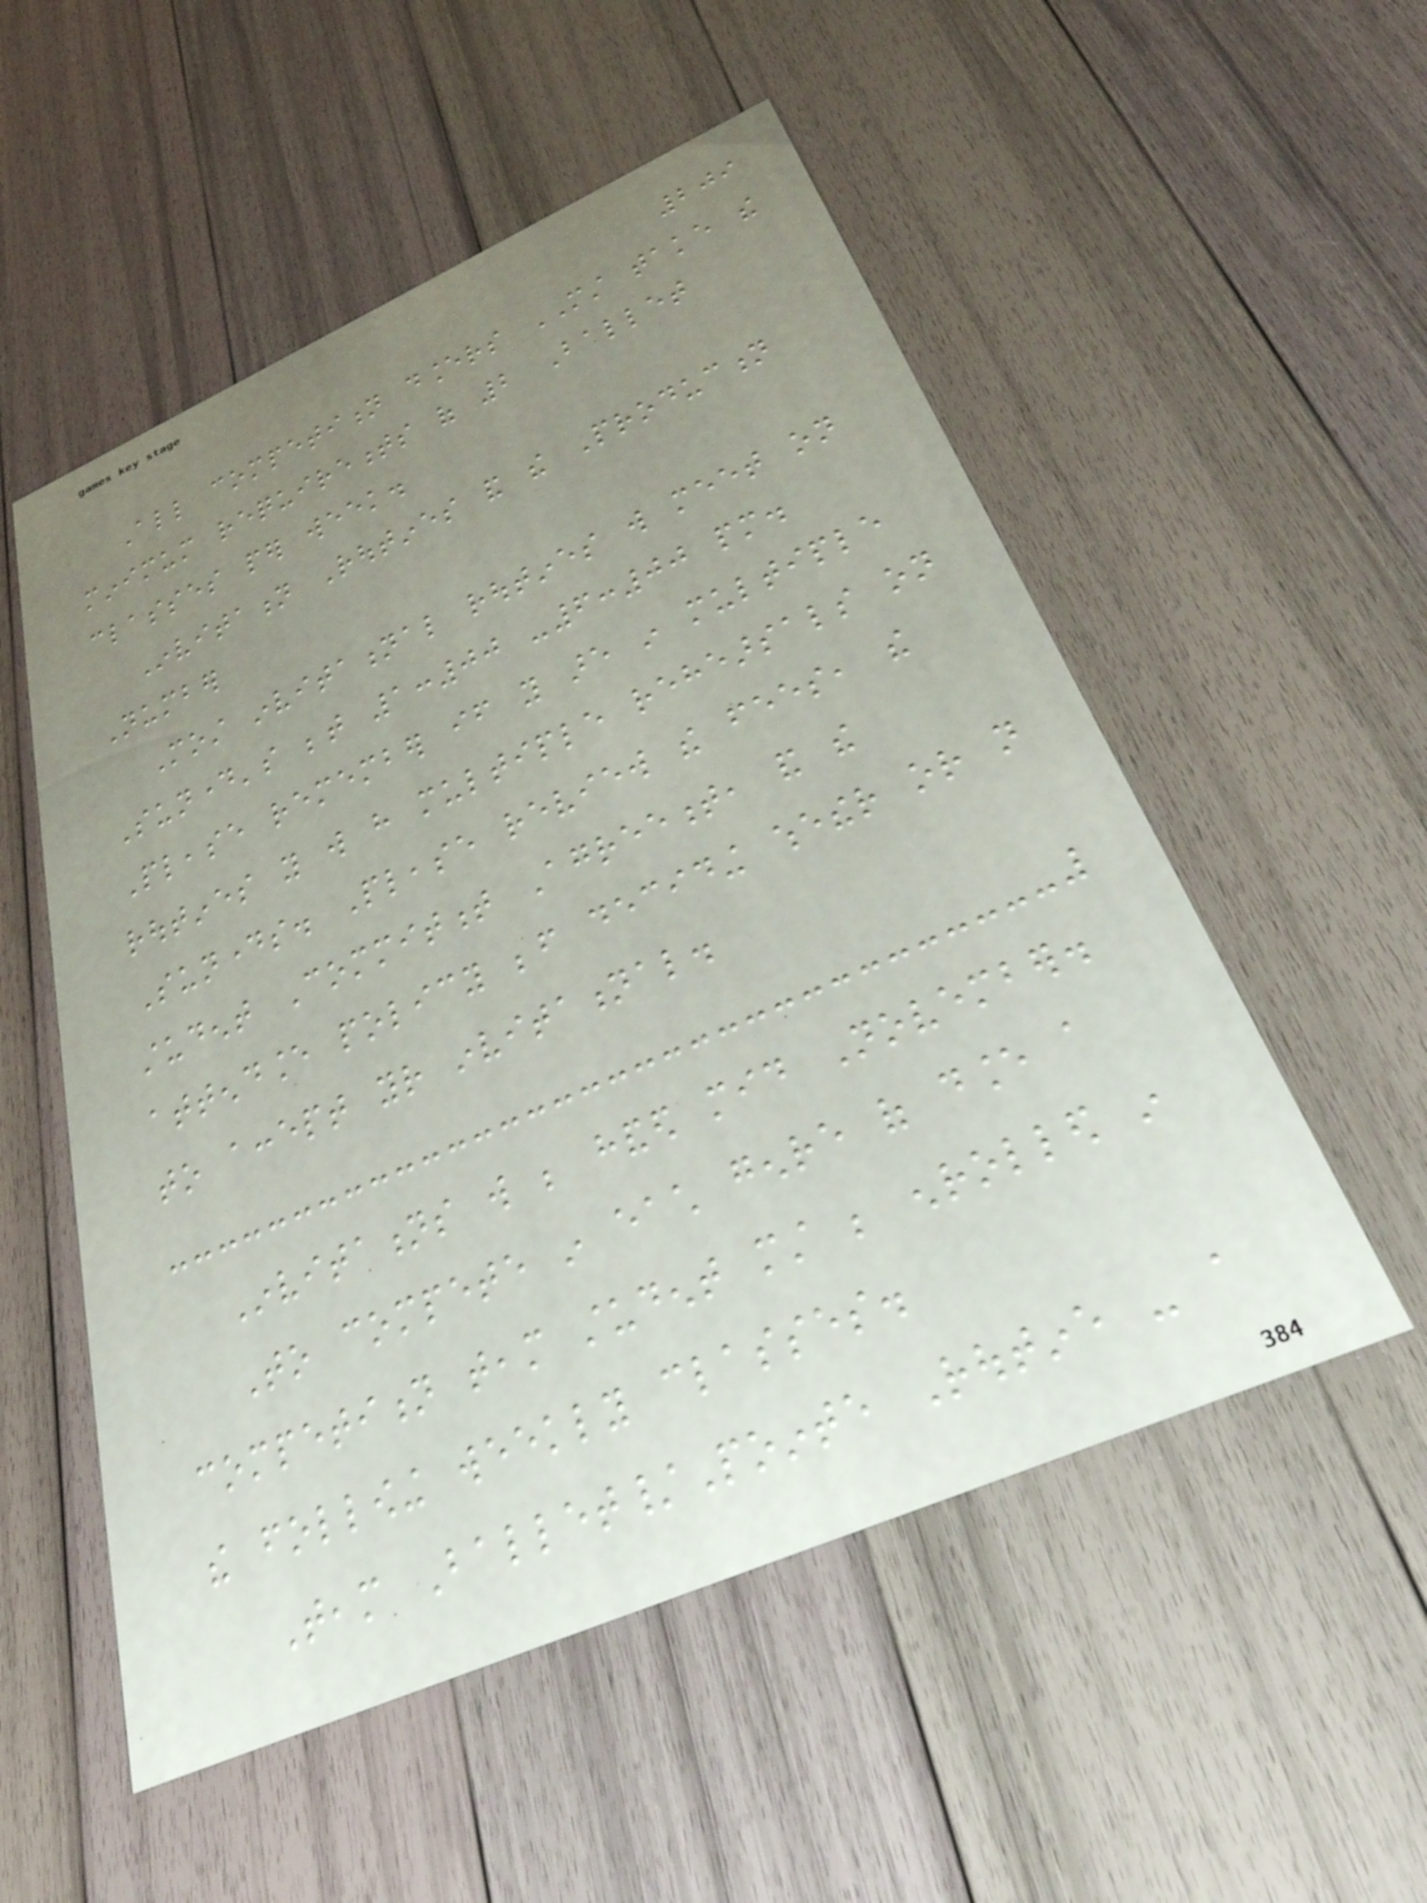209
All competition dancers MUST take the
minimum requirements of 2 Ballet
classes per week.
Invitation Routines and the Production
Number
Most invitational routines will meet on
Sunday's between 1:00 -6:00 pm.
Please remember if you are in multiple
routines you will have multiple rehearsals on
Sundays. Please review the fees, the
student Commitment Agreement, and the
attendance policy before deciding whether or not
to accept your invitational.
Invitations will be handed mid November.
To compete in each genre of dance a
competition team student must be enrolled in
the following weekly classes.
Team Ballet/Pointe Routine - a
